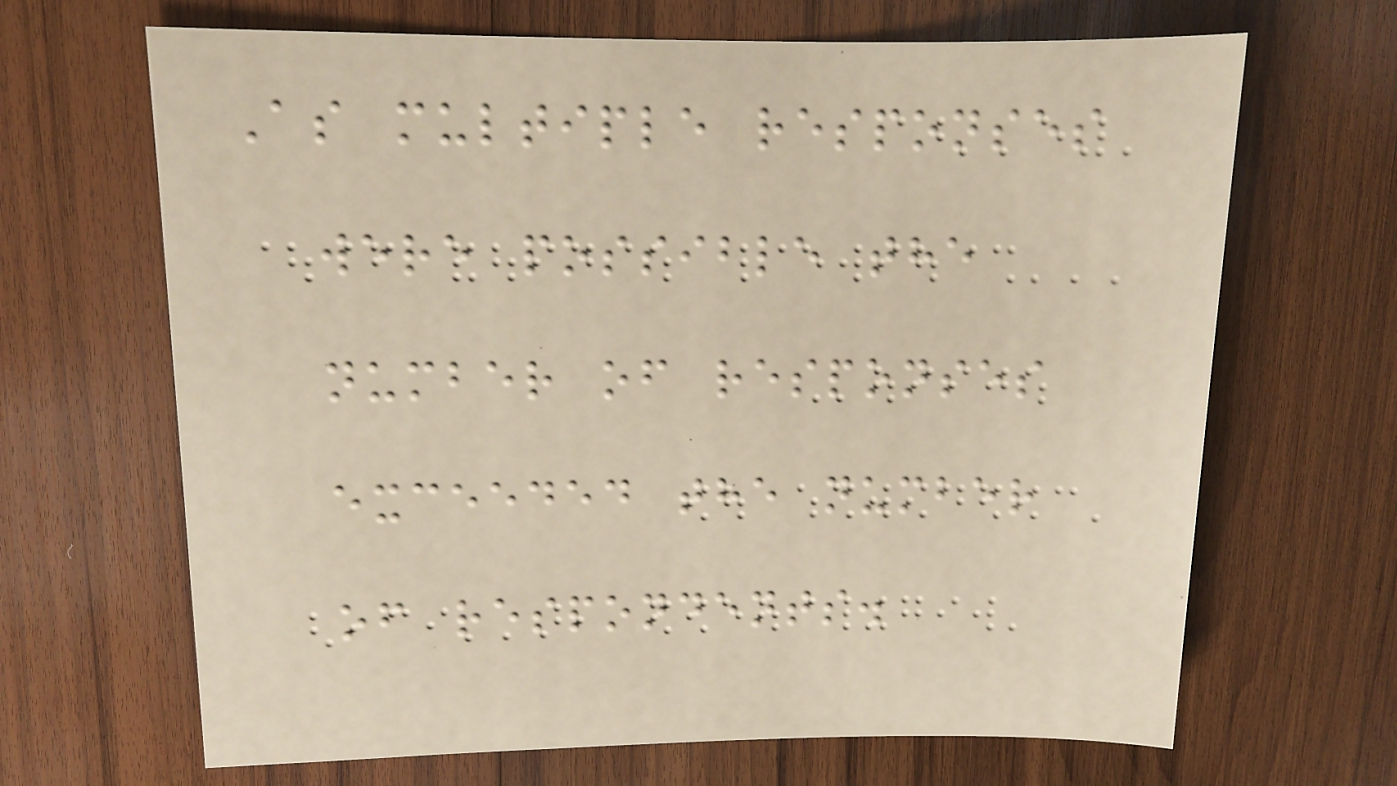As multiple responses
were possible the
number of responses
exceeded the number
of respondents.
